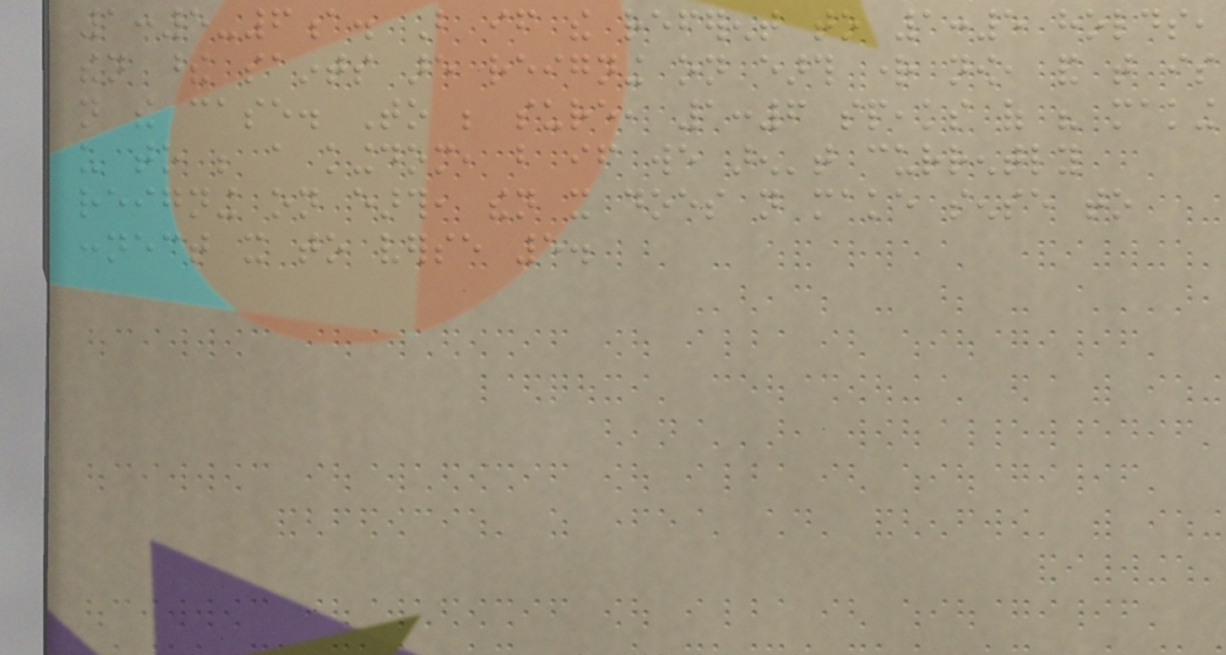1:5-6a. But if the referent to 1:5 holds,
then these saints are reigning on earth right now, and that is
not the case. To be sure, 1:6 speaks of his making
us to be a kingdom, but if we aren't currently
reigning on earth, then it does not make sense to
connect it to verse 5.
